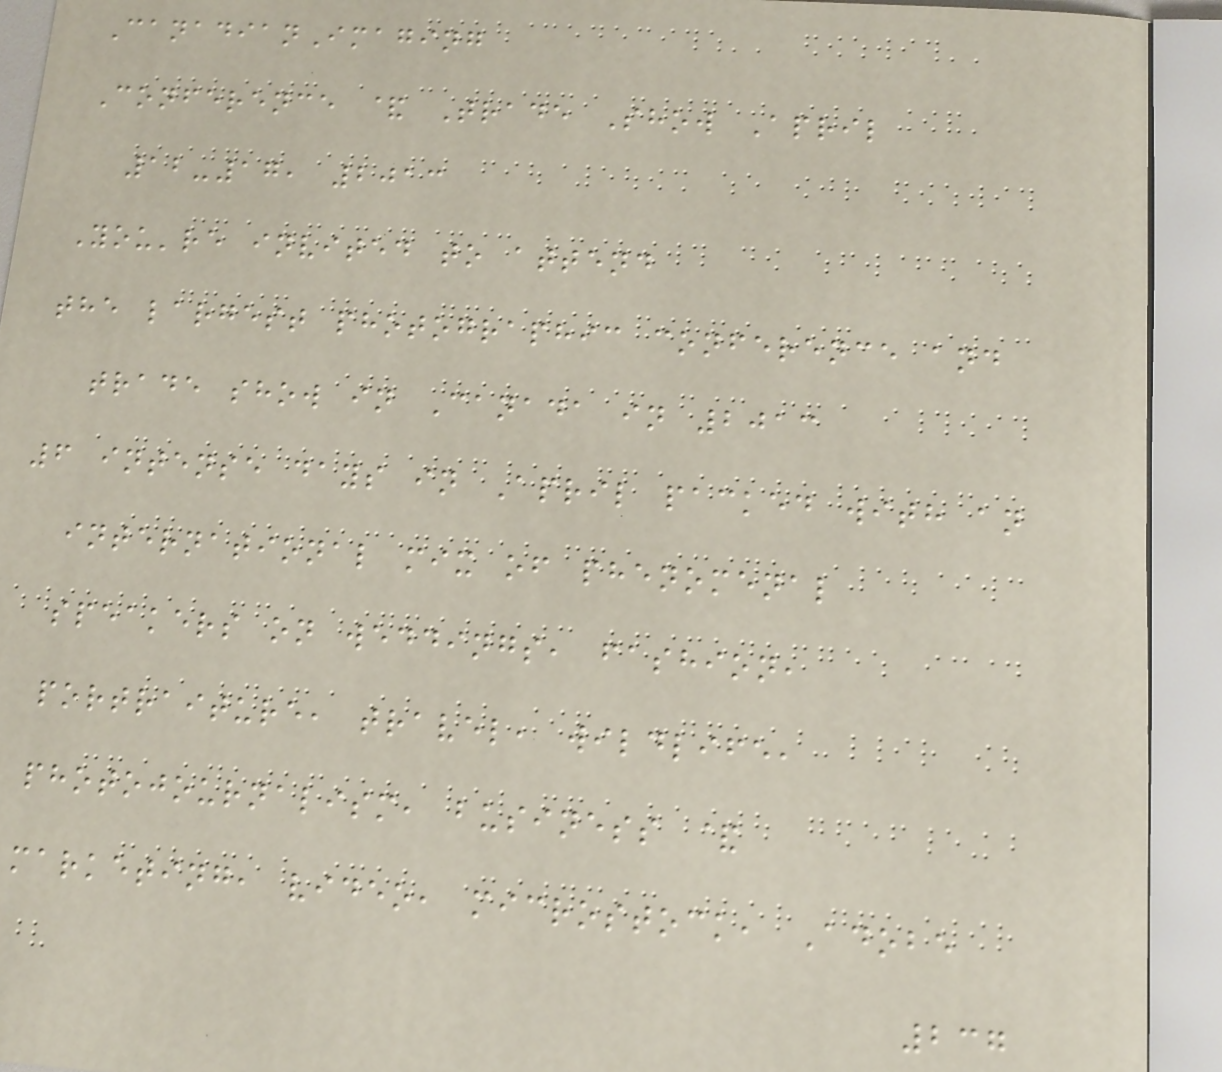CanadianImaging
Conference & Trade Show April
12-17, 2013
You're invited to attend
the largest photographic conference and
trade show in Canada in 2013
6 intense days in April packed with an
international mix of phenomenal
speakers on weddings, fashion,
portraiture, travel, wildlife,
photojournalism, business &
marketing, video, microstock, Adobe
237
